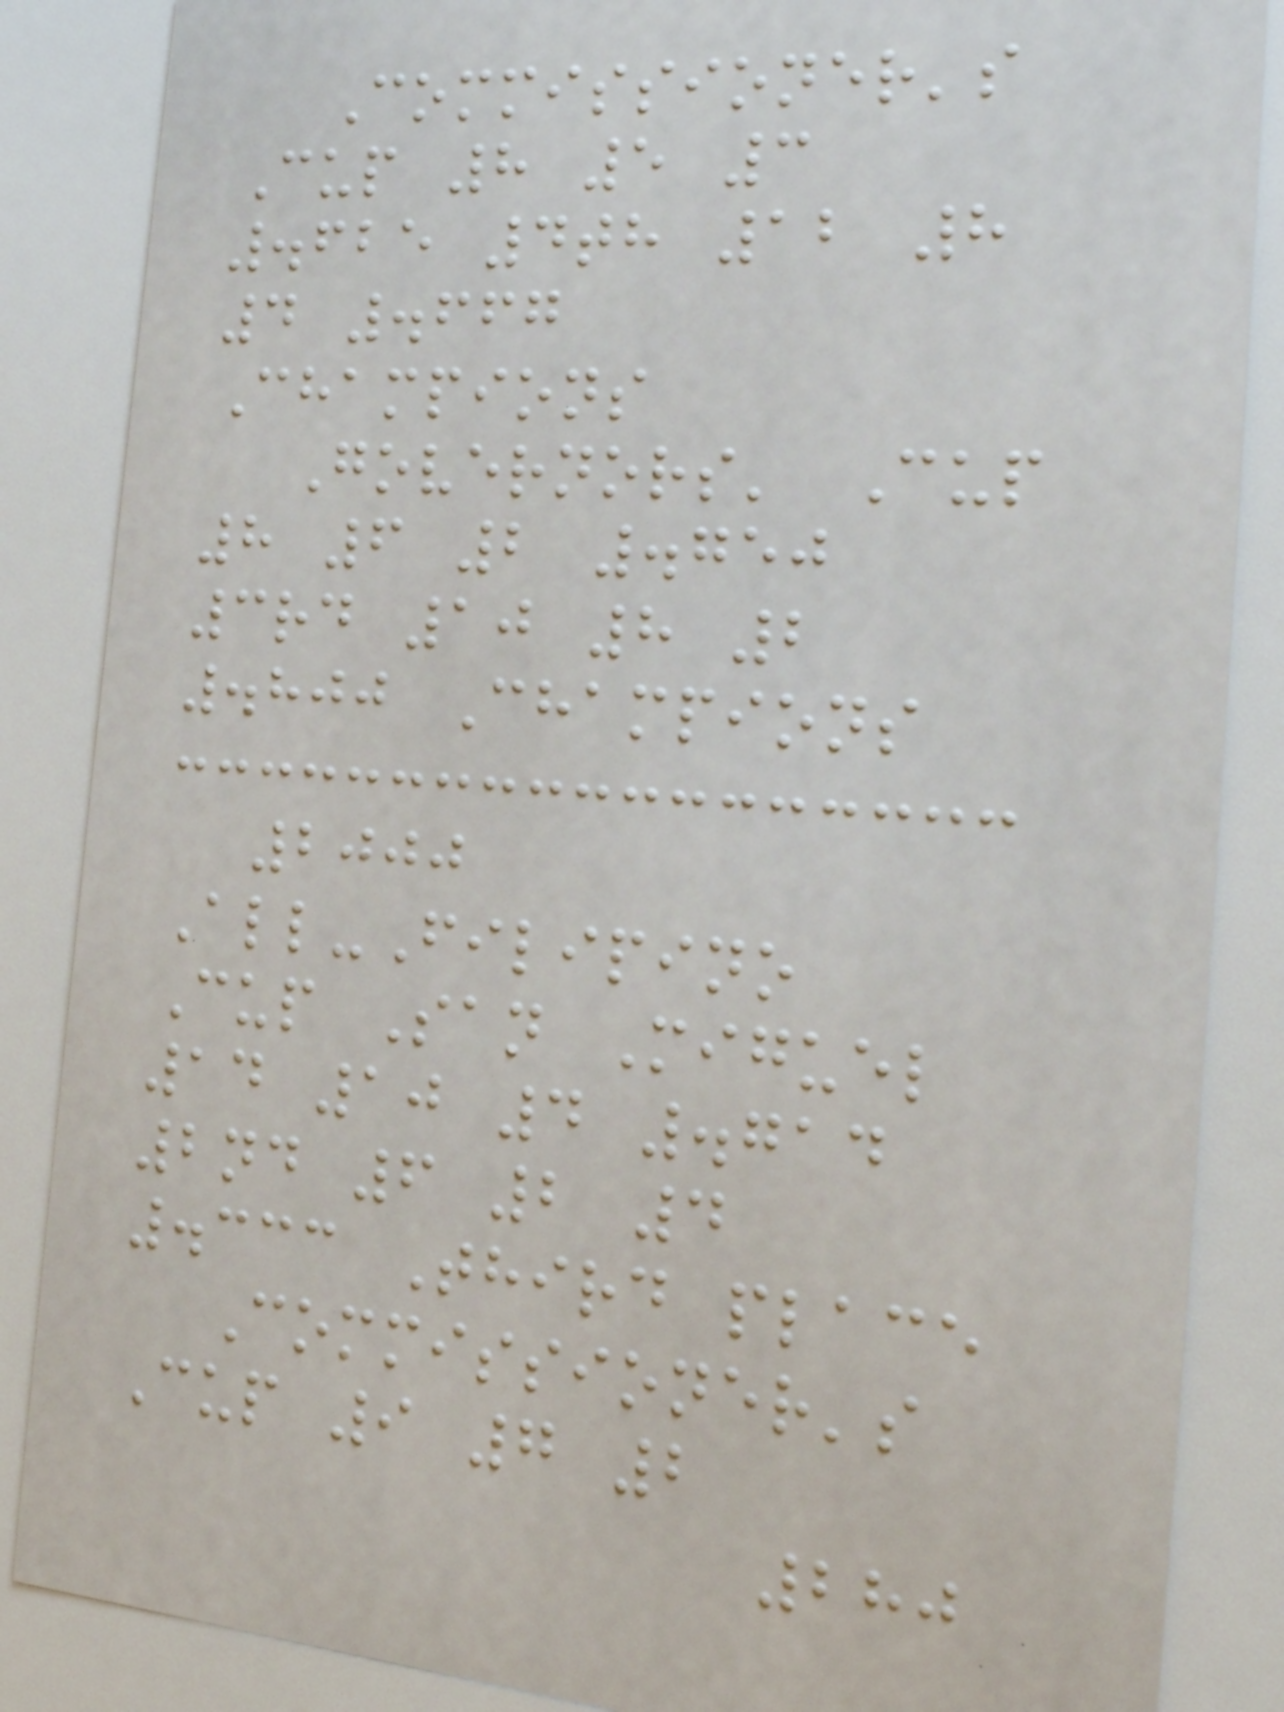Commissioner's
Cup 8 5 3
.625 4th 12 8
4 .667
Champions
Governors' Cup
8 6 2 .750
3rd 10 8 2
.800 Champions
2000
All-Filipino
Cup San Miguel
14 10 4 .714
2nd 6 2 4
.333 Third place
Commissioner's
Cup 9 7 2
280
